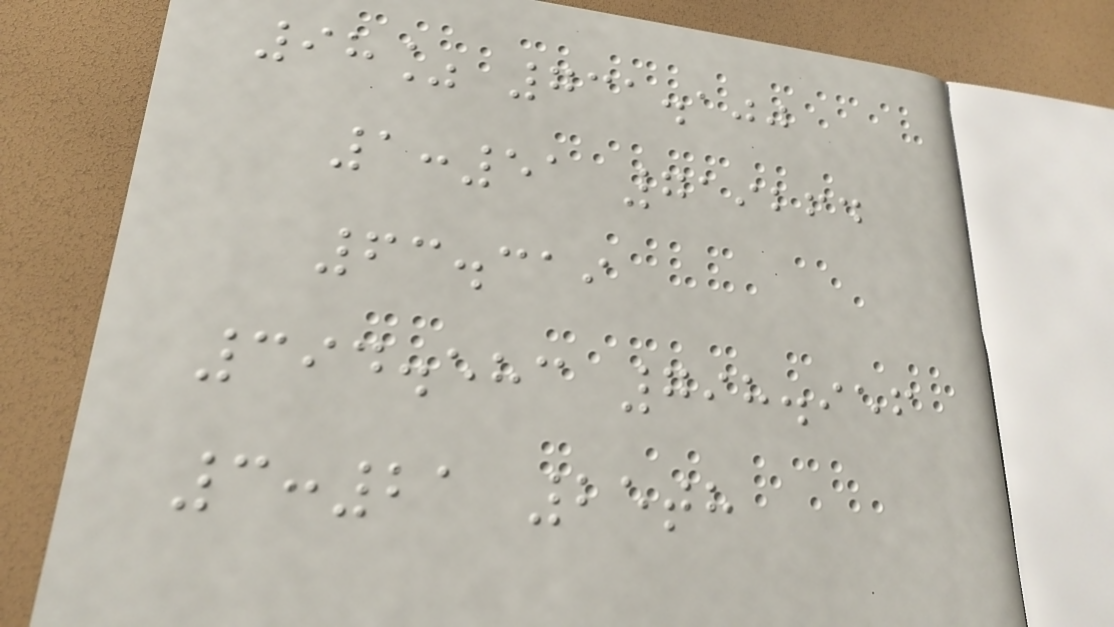98% 731.100
1:51 719264
63.319
394.583 798.956
3:21 25th
